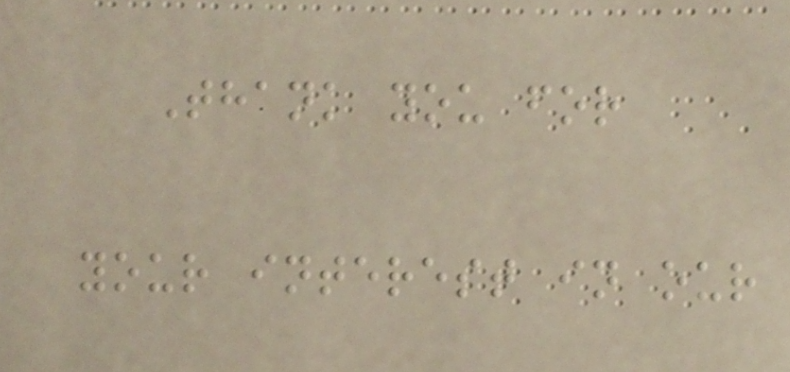Thank you for
your interest in our
